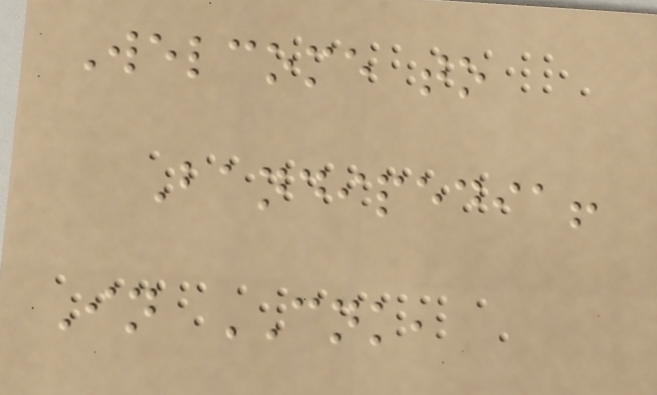Welcome to
Bandipedia!
In CNK,
